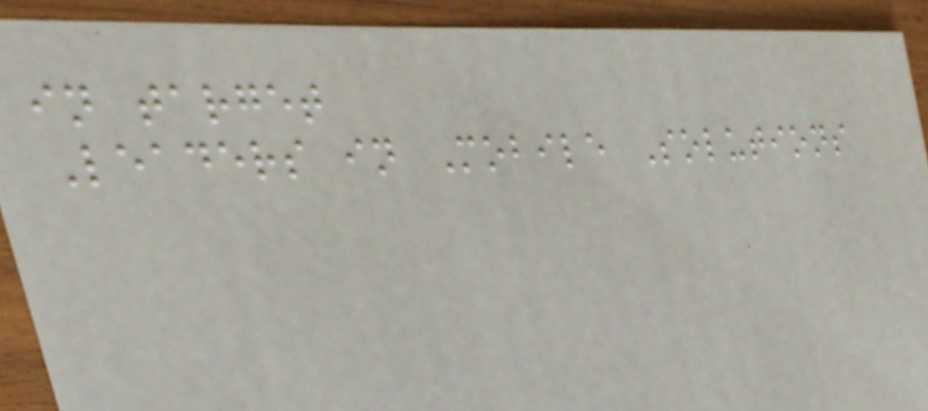in target
Leaders in Mobile Solutions
